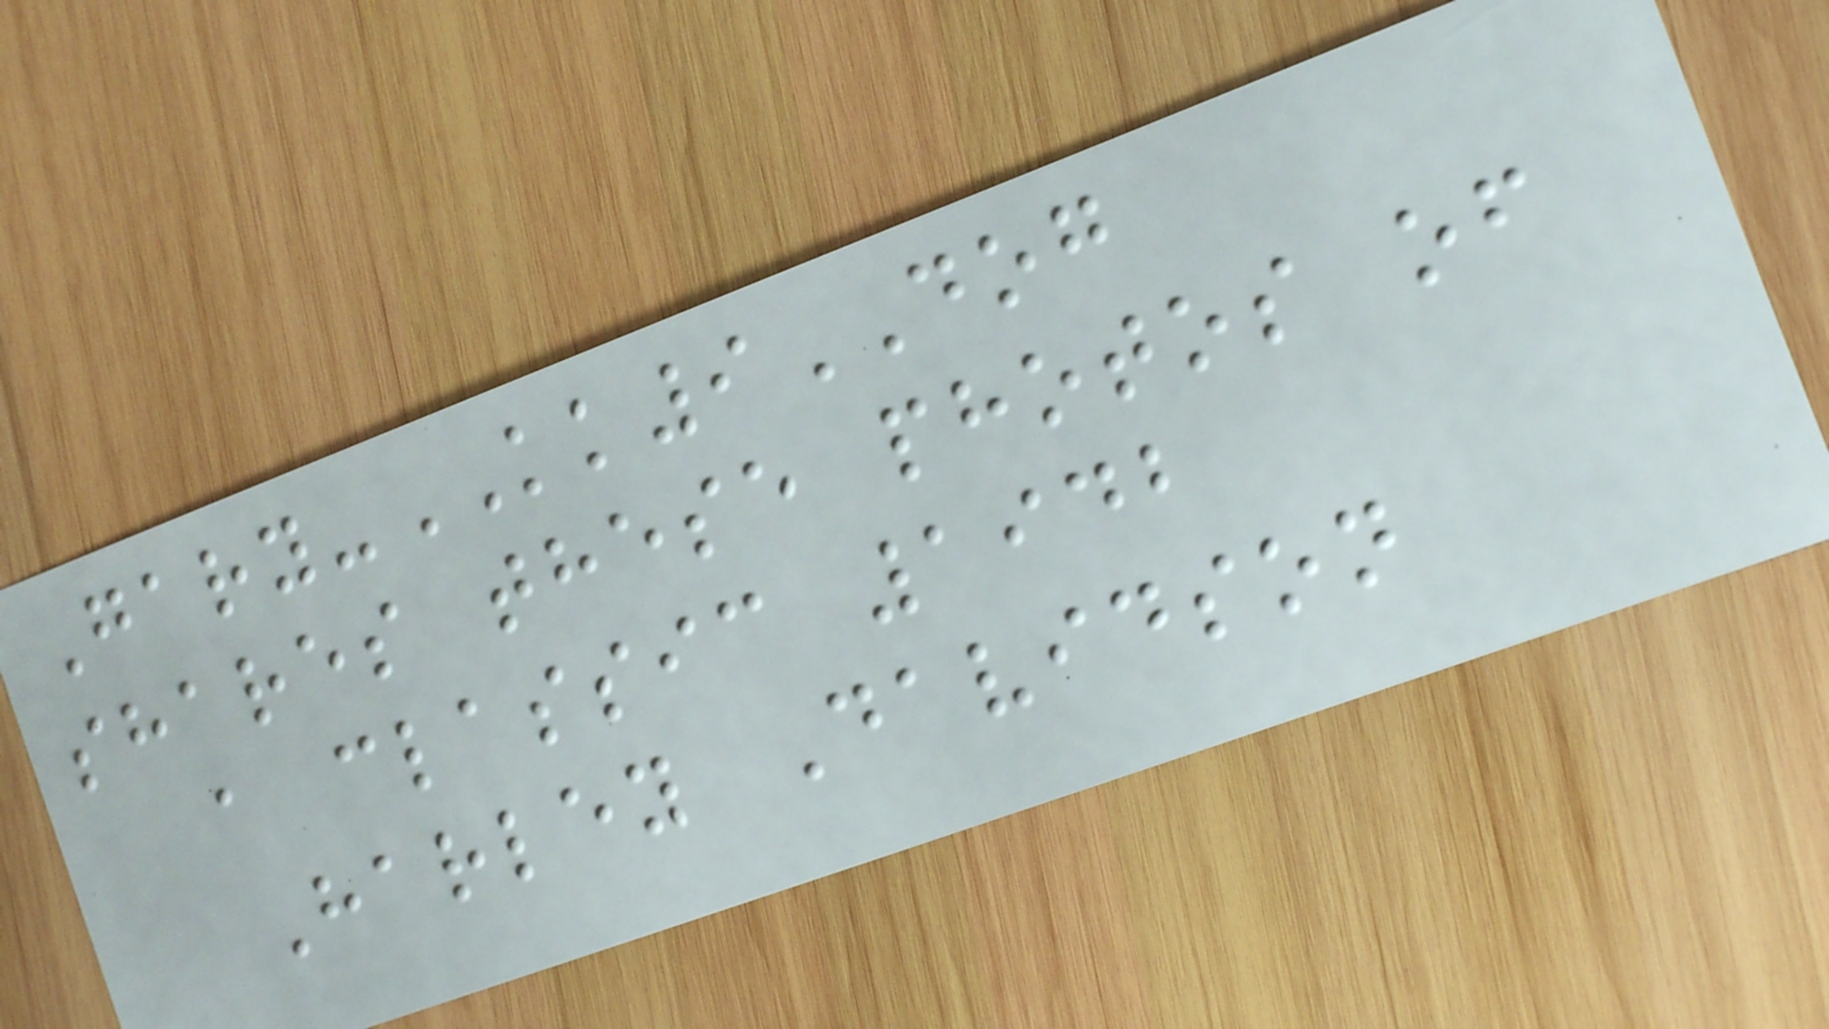Gary-KK9DOG
shares these photos of
a classic 1942
Harley Davidson
